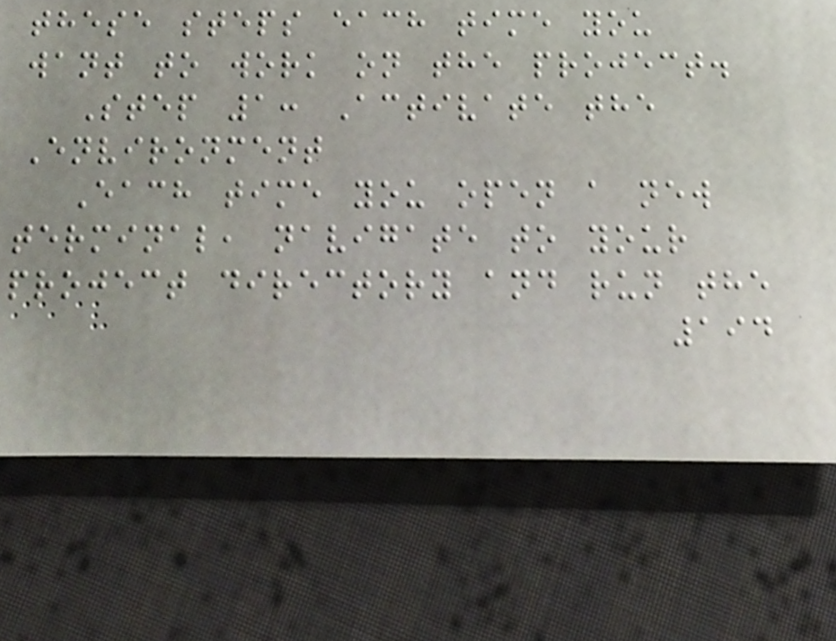these steps each time you
want to work on the project.
Step 1: Activate the
Environment
Each time you open a new
terminal, navigate to your
project directory and run the
194
